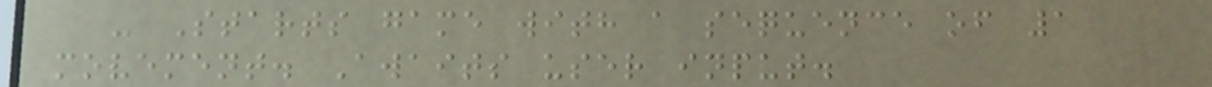- Starts game with a sequence of 1
movement. Awaits user input.
